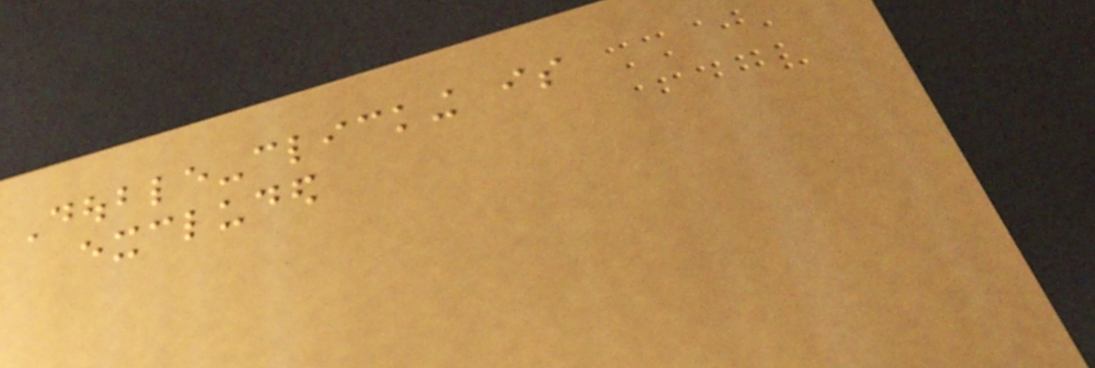Double-clicking is
excluded
